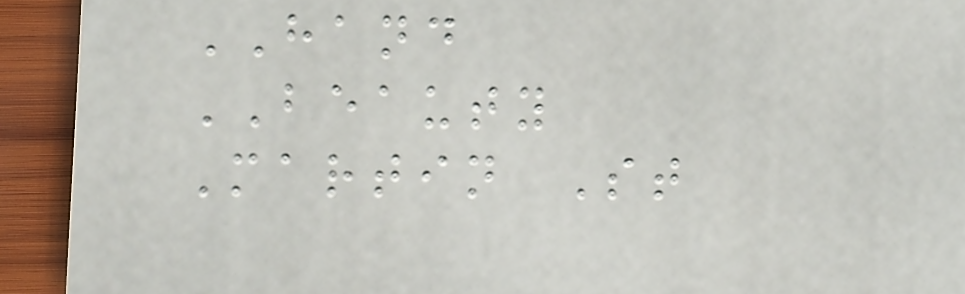HAND
BEAUTY
Martin St
